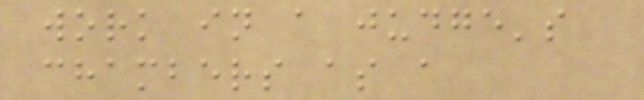work in a judge's
chambers as a
